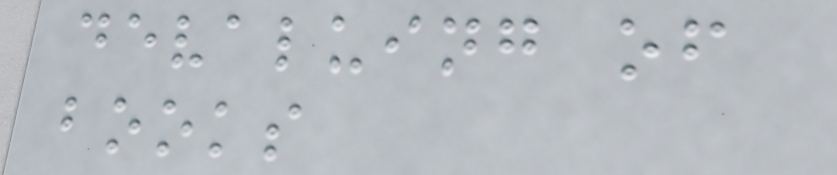devaluing of
books
